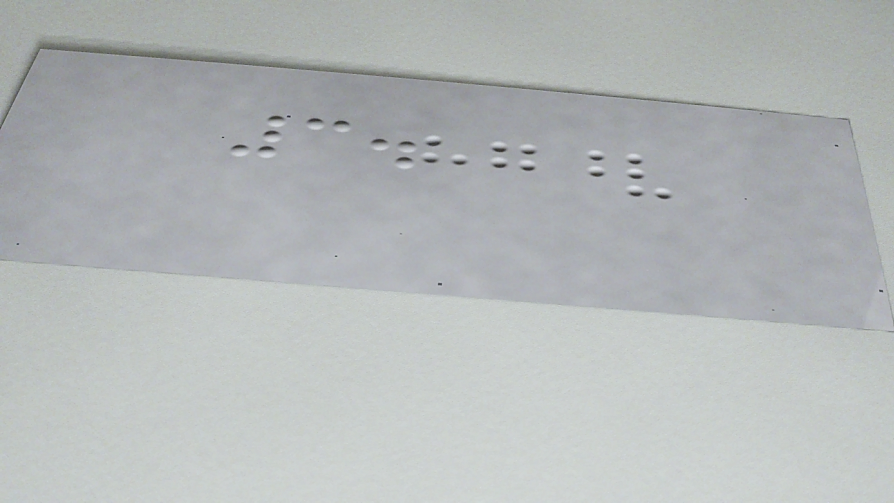3.
